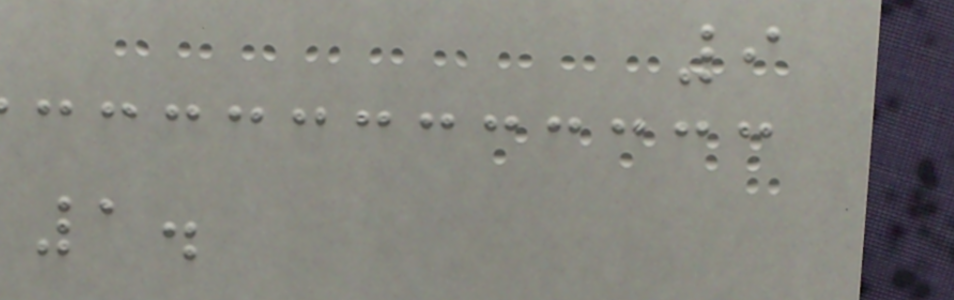9
1.
